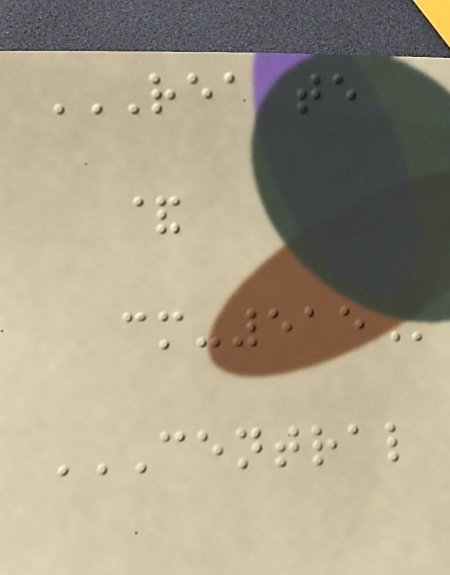REA TE
&
CM-515
CENTRAL
